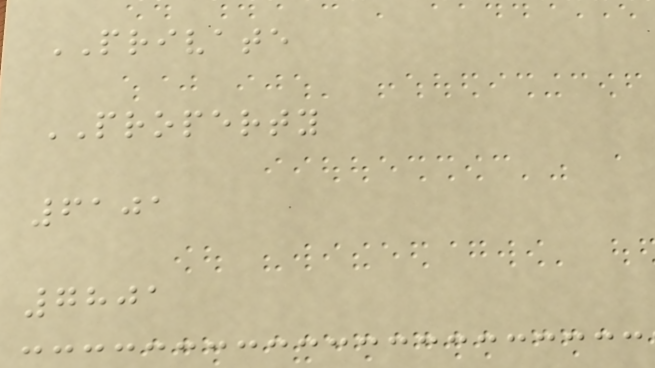PRIVATE
PROPERTY
6101
7801
